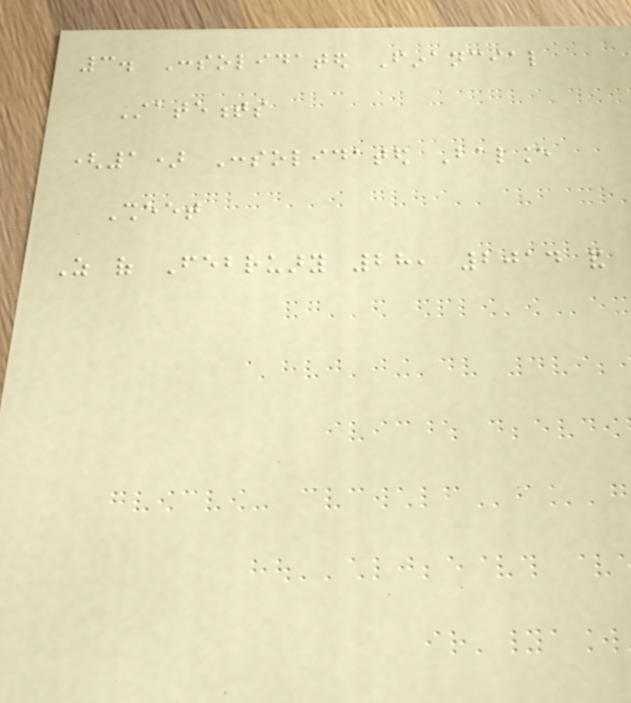3. Consolidated Financial
Statements
(1) Consolidated Balance
Sheet
As of February 28, 2014 and
